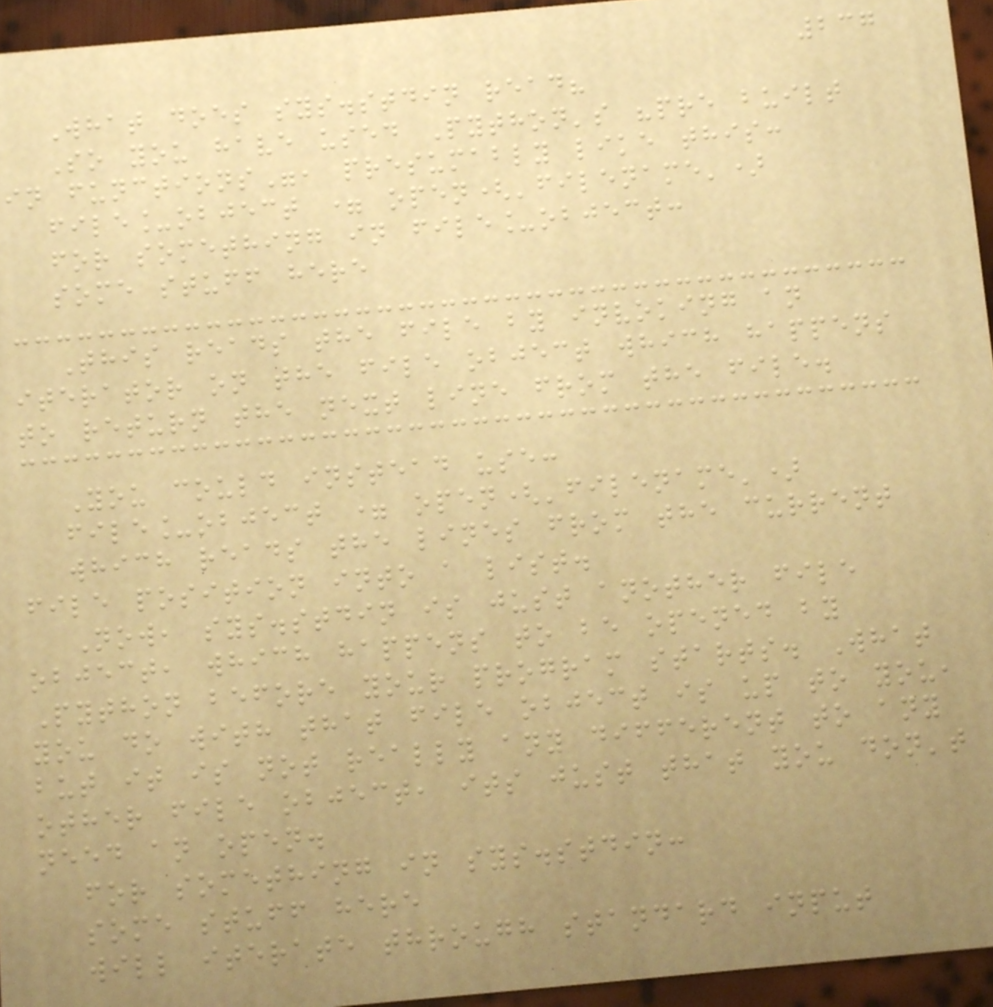237
What does sys.stdin read?
So you have used Python's "pre built
in functions", presumably like this:
file_object = open('filename')
for something in file_object:
some stuff here
This reads the file by invoking an
iterator on the file object which happens
to return the next line from the file.
You could instead use:
file_object = open('filename')
which reads the lines from the current
file position into a list.
Now, sys.stdin is just another file
object, which happens to be opened by
Python before your program starts. What
you do with that file object is up to you,
but it is not really any different to any
other file object, its just that you don't
need an open.
for something in sys.stdin:
some stuff here
will iterate through standard input
